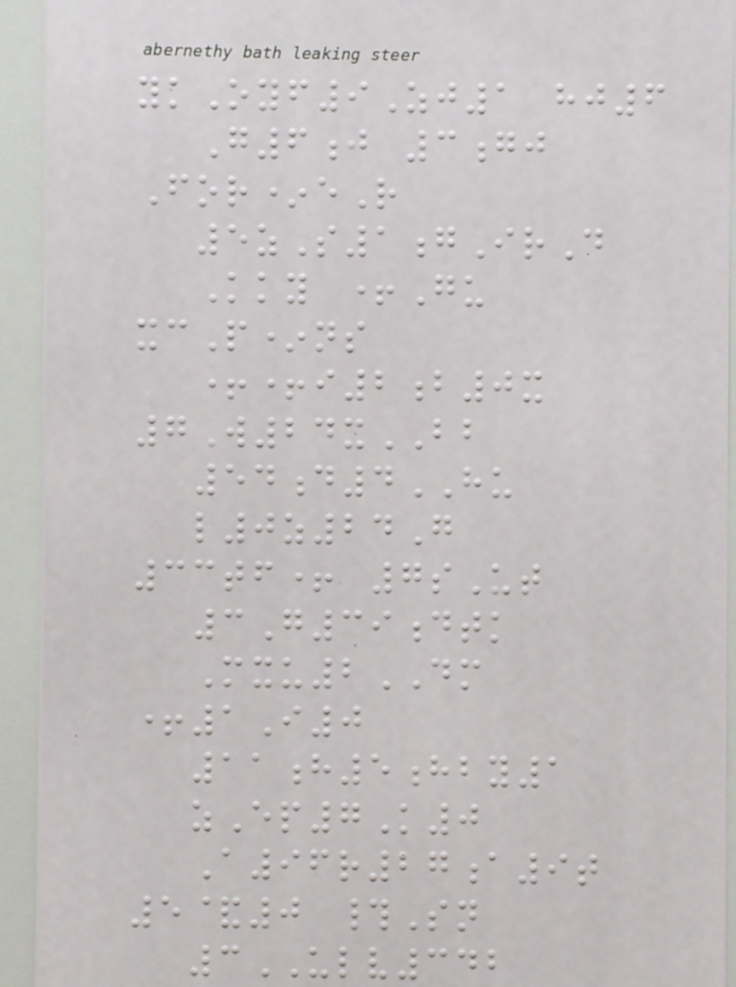ykOyf9Zj1 hj6
G6j 3gj
For*eR
5zS1gIrD
Kky +Gu
xcP*ns
++i2b0x
7W24xBB
54d4HU
l0z24G
33tf+ 7sUt
3G39dtk
Mxu2DM
+1I0
11h5hby1
zEp7K0
A96r27a9t
5&0 #Sn
3ULV342
